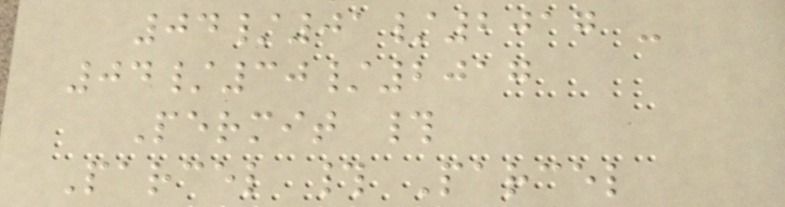04/01/2017 -
04/30/2017
Permit #
Parcel # Parcel
